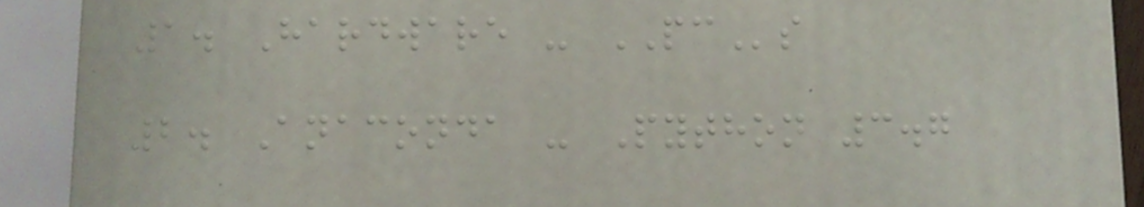1. Hardware - PCs
2. Anaconda - Python 3.7
